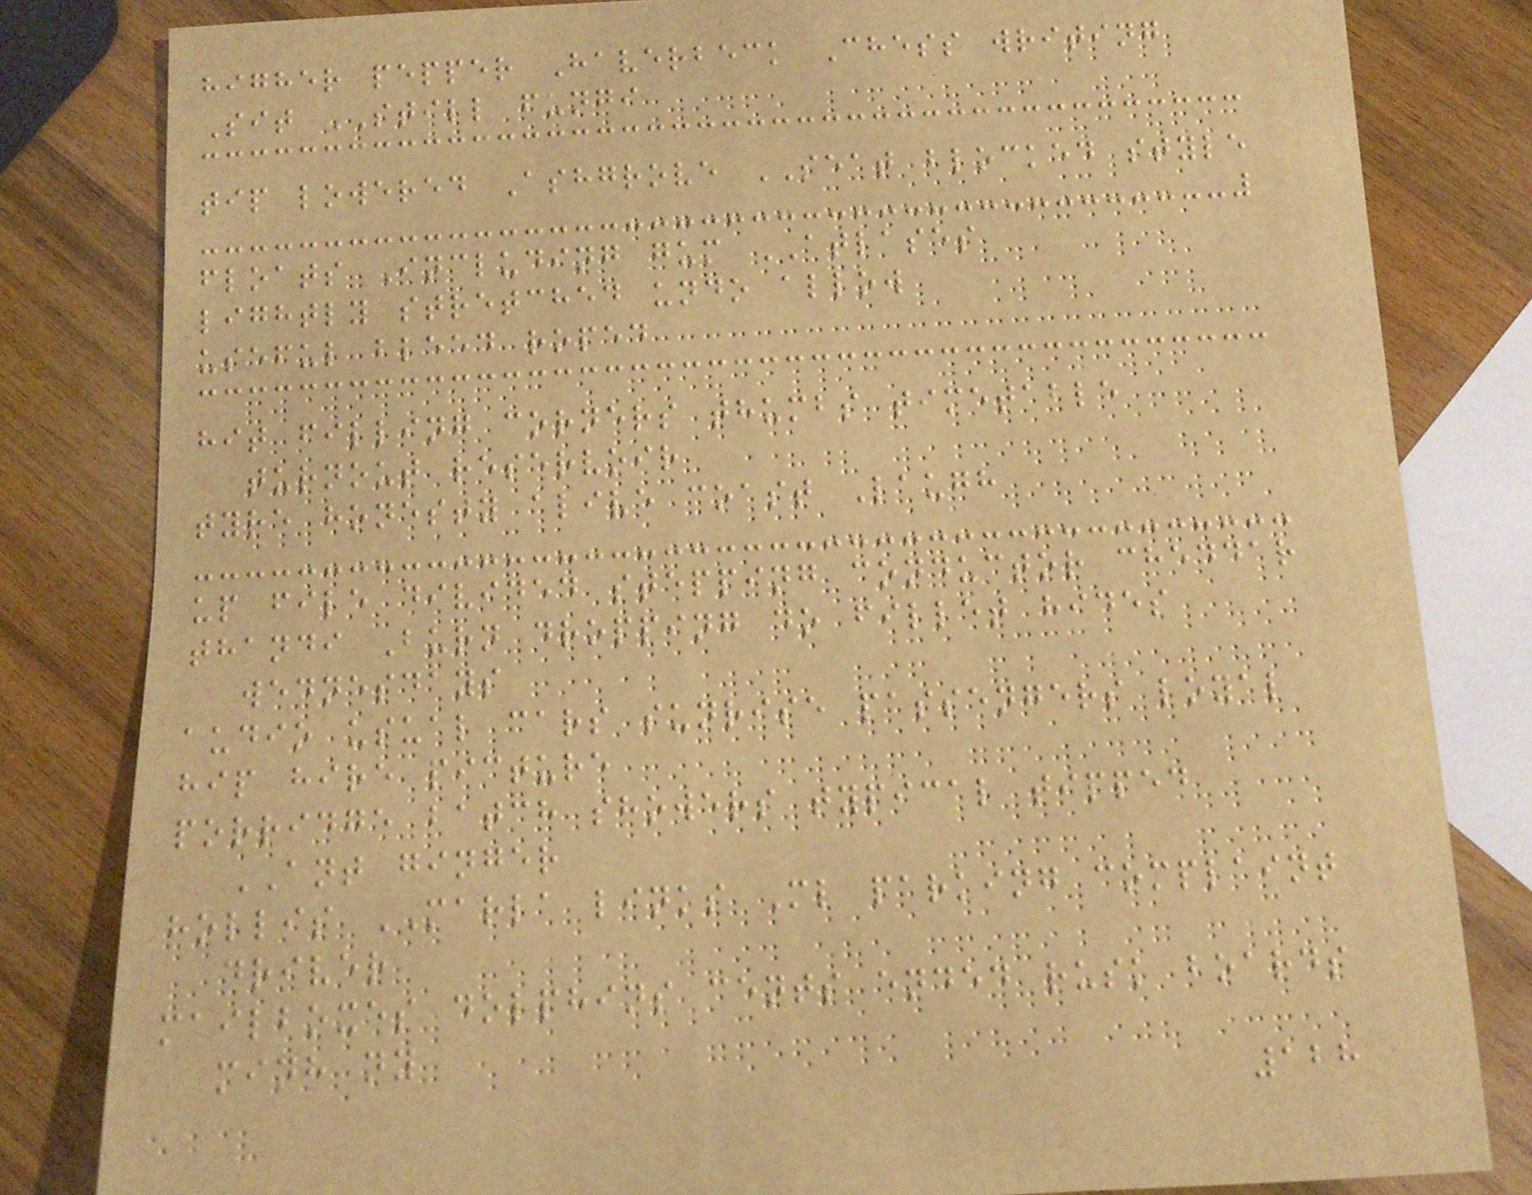higher pepper Haverbeck Chess writing
Sit STILL fungi
tip lowered Ashgrove SEAT blocked style
floats Including gum ATLASES
lightly stretched undo allow
useful bleed roped
hit filling corners thumbs timetable
turnout reservoir
tyre honesty alive coast Laugh
up file divided stepping conductor cheddar
thandi Burn dropping do fillet hides
wednesdays
audio usual cars sunrise passengers loyal
hip hire picture
porridge batch showers typical tipped
ANT ginger
hollis MARLA links Ml parking complaint
driver
mailboxes dolphins cents ended rusk boards
minh ny
128
